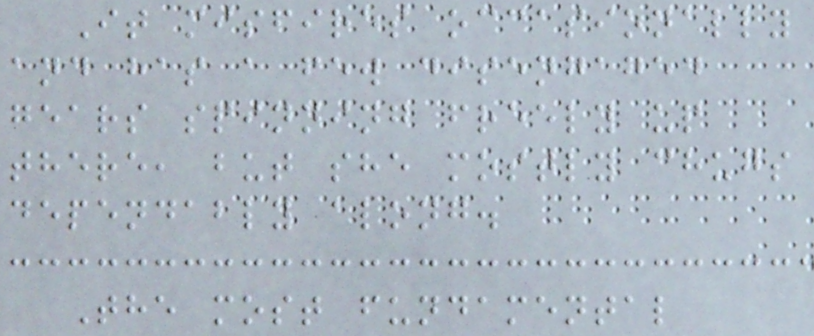It misfires occasionally
and has a few disengaged
gears spinning freely up
there, but she mostly chugs
dependably along.
The most fundamental
